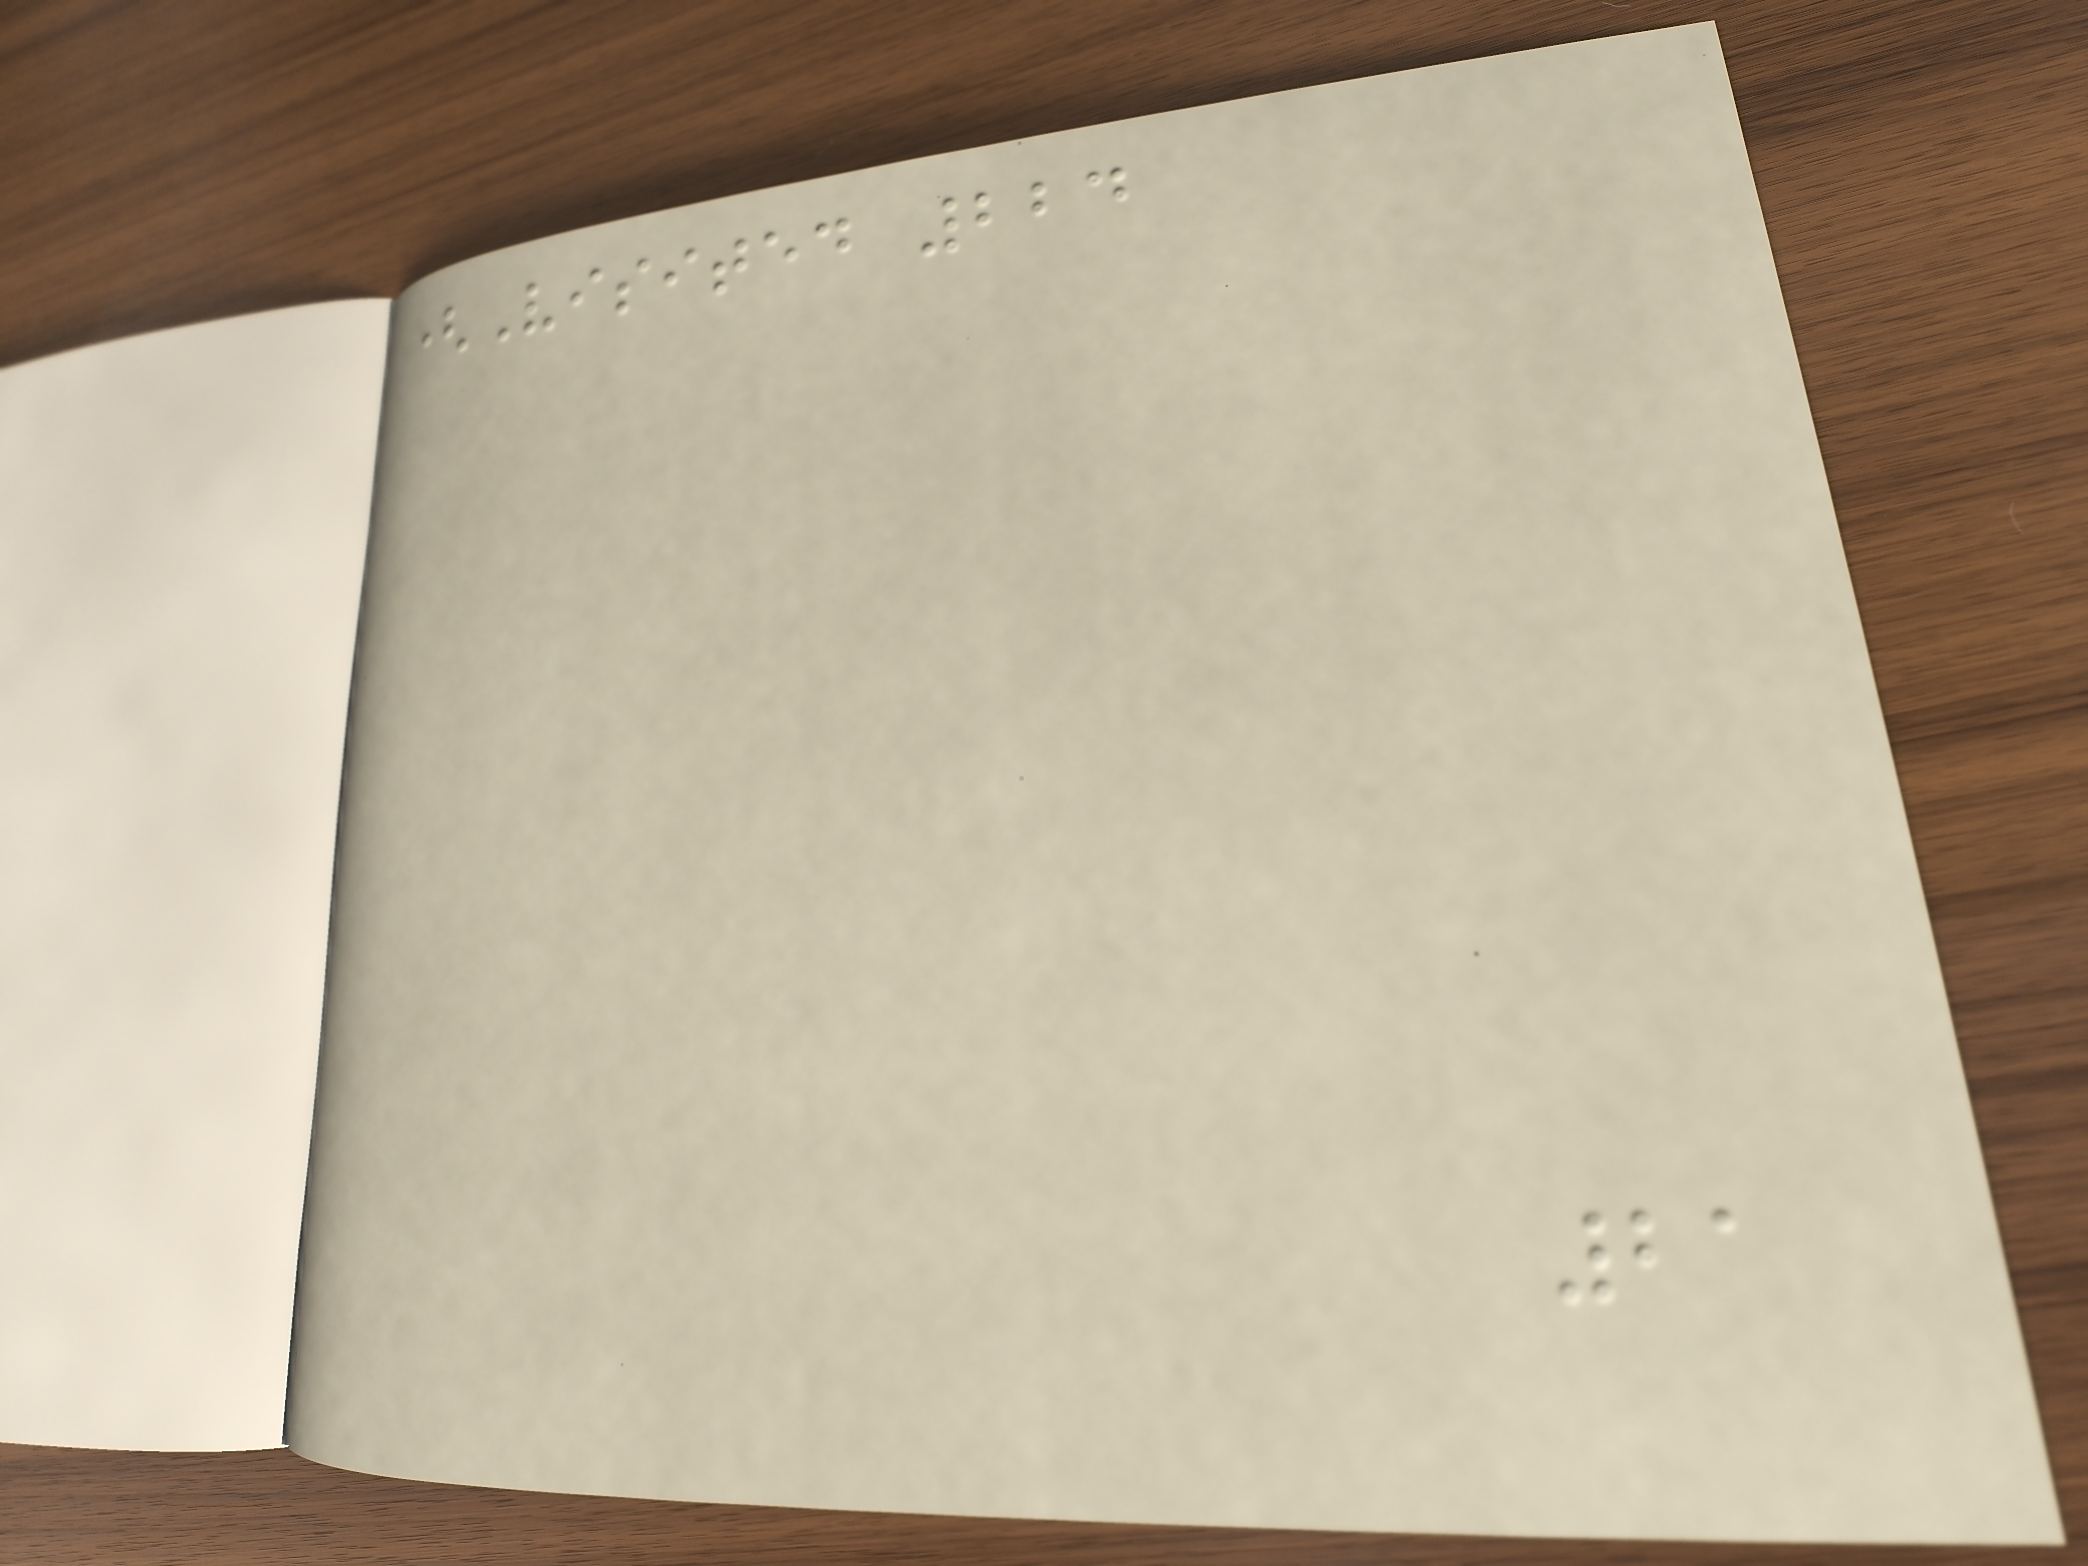(Visited 224
21
